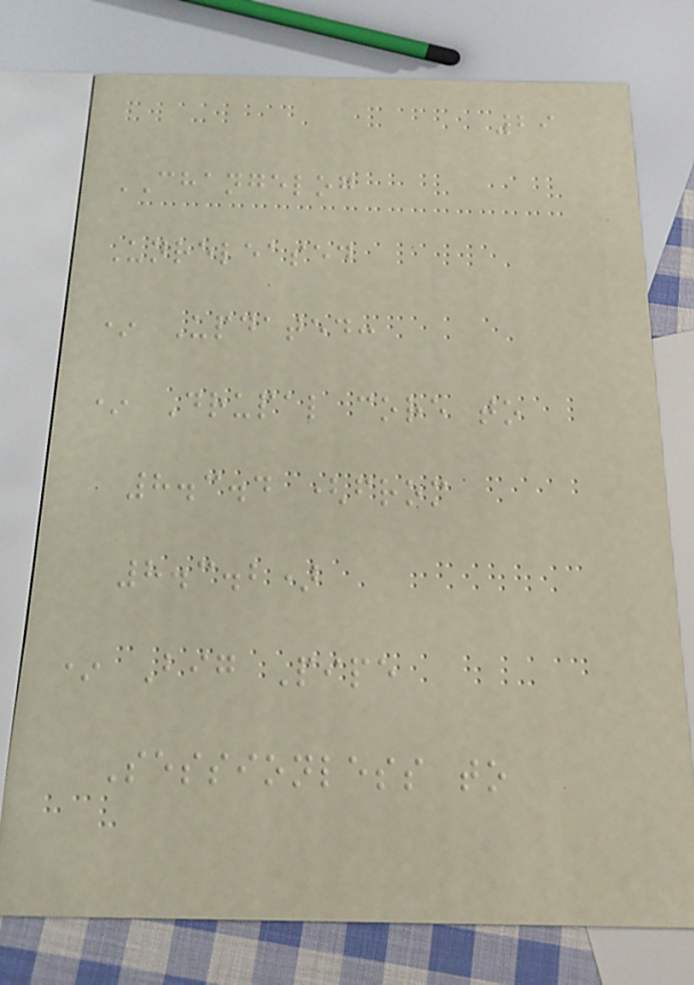29
CHANGELOG
Unreleased
* Updated:
* Drupal core to
8.3.4 (from
8.3.2)
* Big Pipe
Sessionless to
